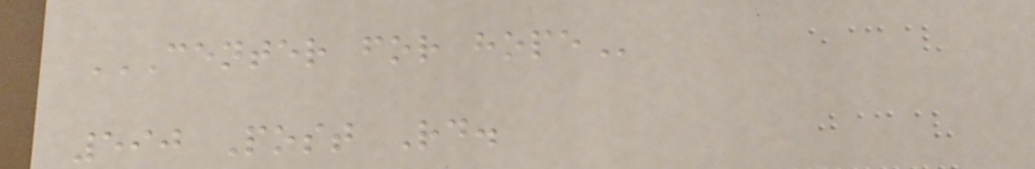CENTER FOR HOPE
590 Post Rd.
